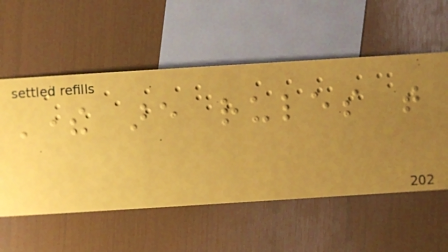There are rules that
